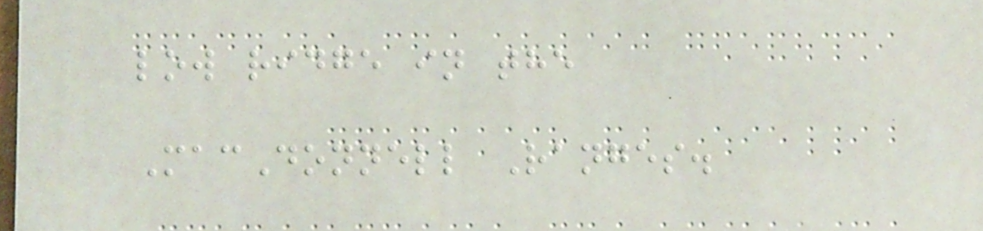low ridge in the
MacDonnell Ranges.
